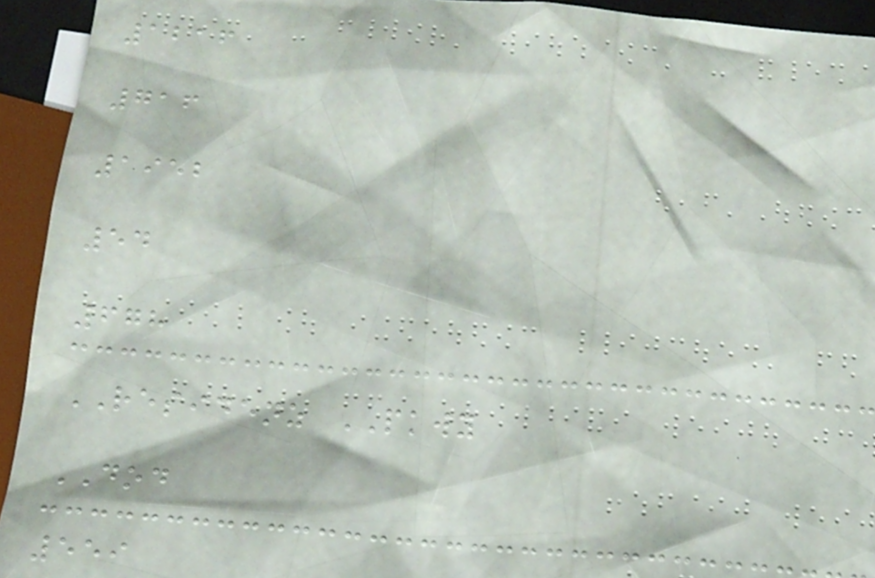1216
716
1952
54
678
RESIDENZ PKWY
DOD
559
